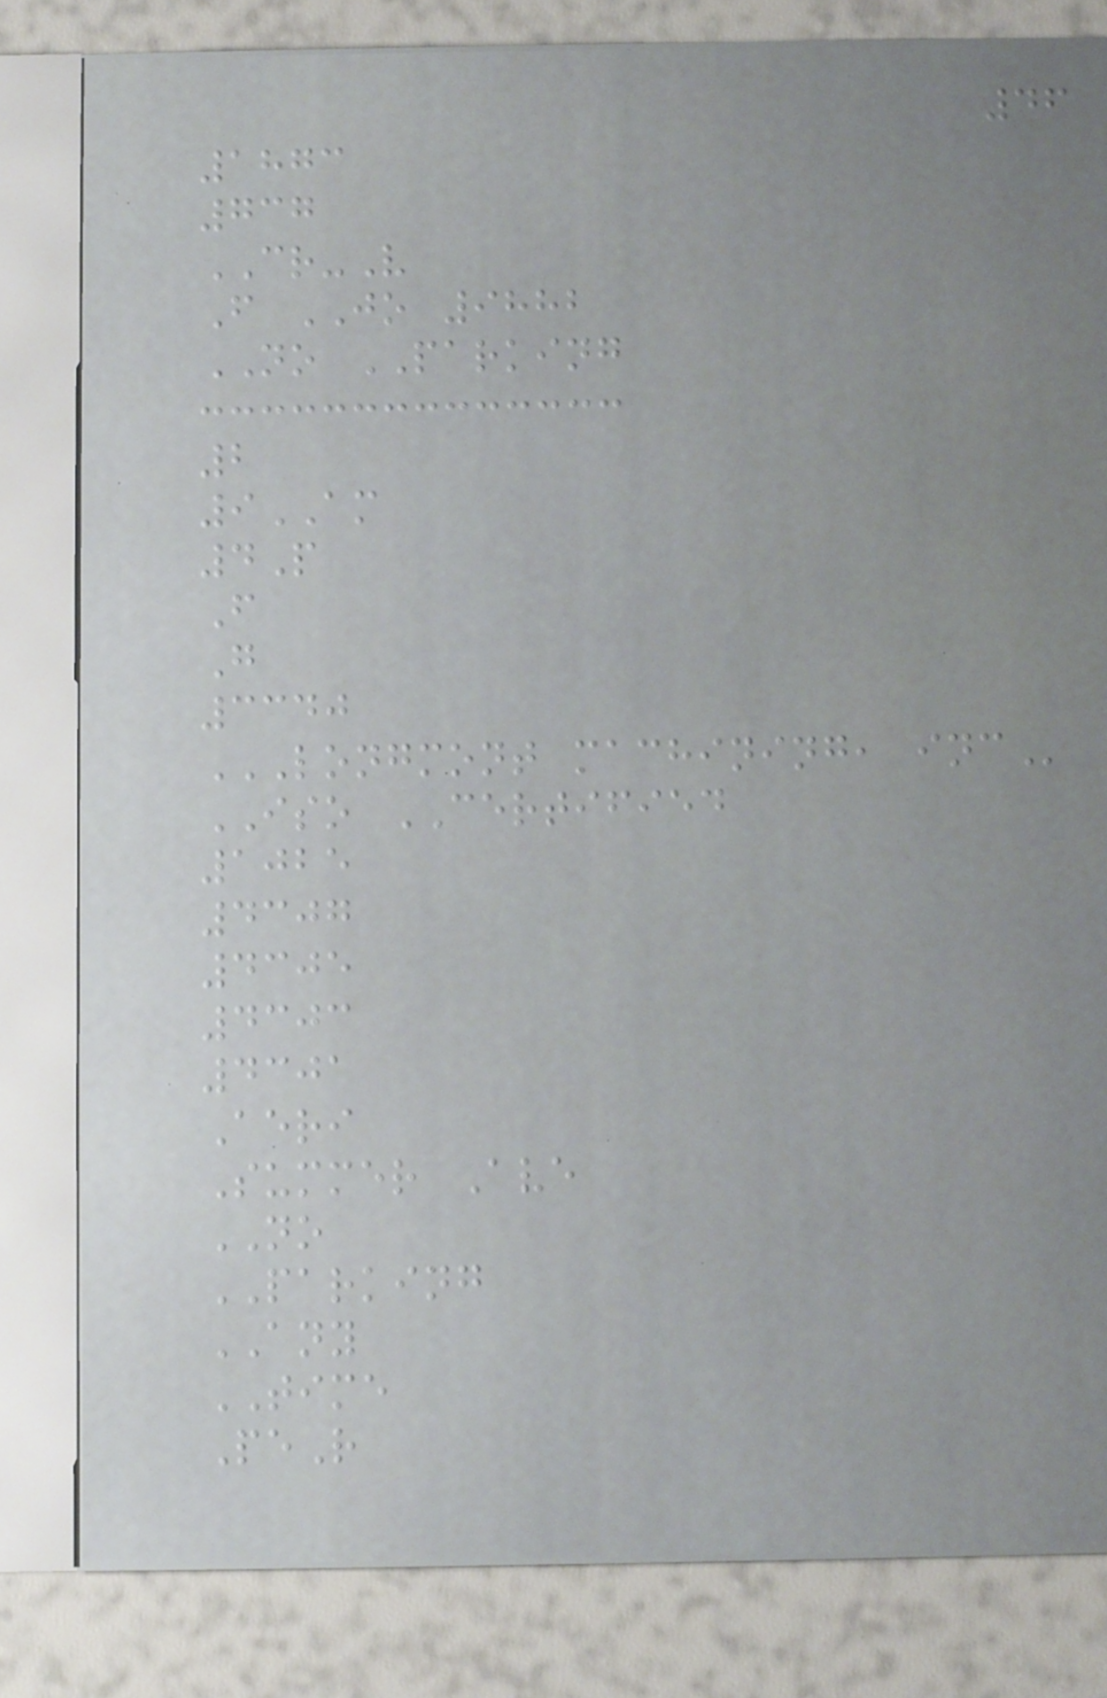46
1873
737
CR-V
F JO 9882
NO PARKING
2
9AM
4P
F
G
3340
LONGMONT MACHINING, INC
ISO CERTIFIED
1025
4307
4305
4303
4301
Aeri
Summer Ave
NO
PARKING
ANY
TIME
PeR
